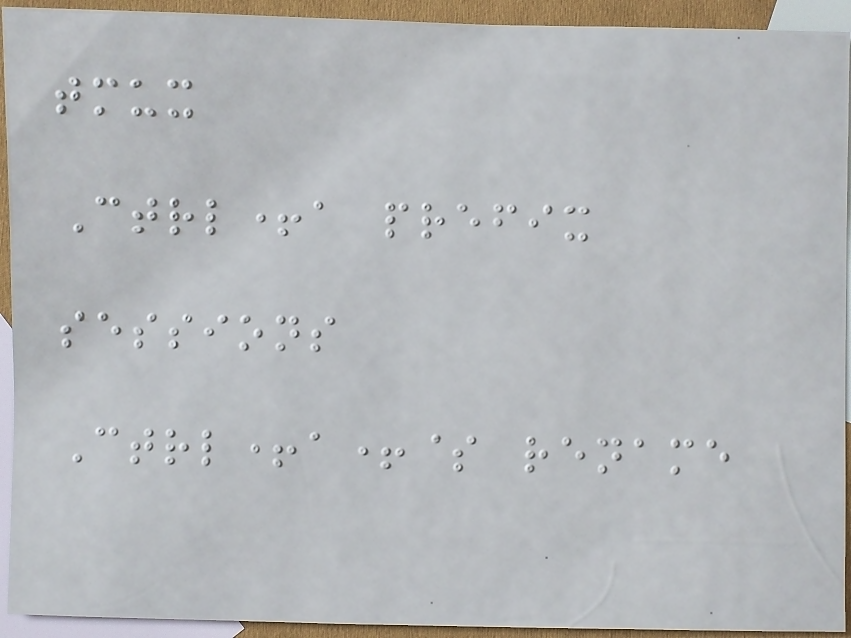tmux
Ctrl+a prefix
sessions
Ctrl+a+$ rename
